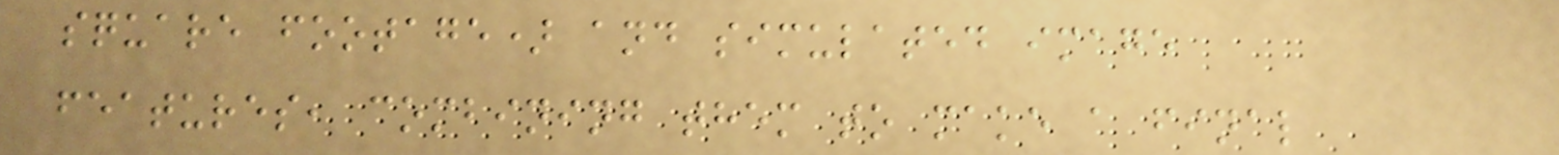square footage) and simulated image
features, combining them to make a final
